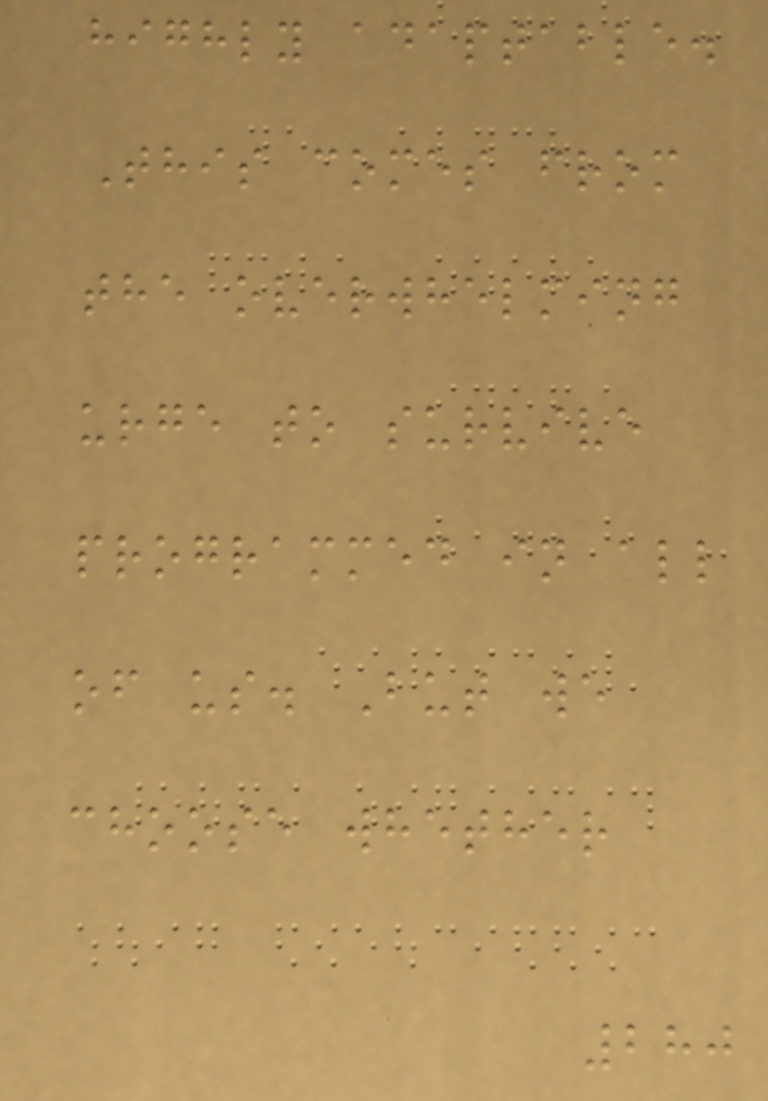highly adaptable.
This comes from
the overwhelming
urge to survive
programmed in all
of us. But we
choose whether
280
